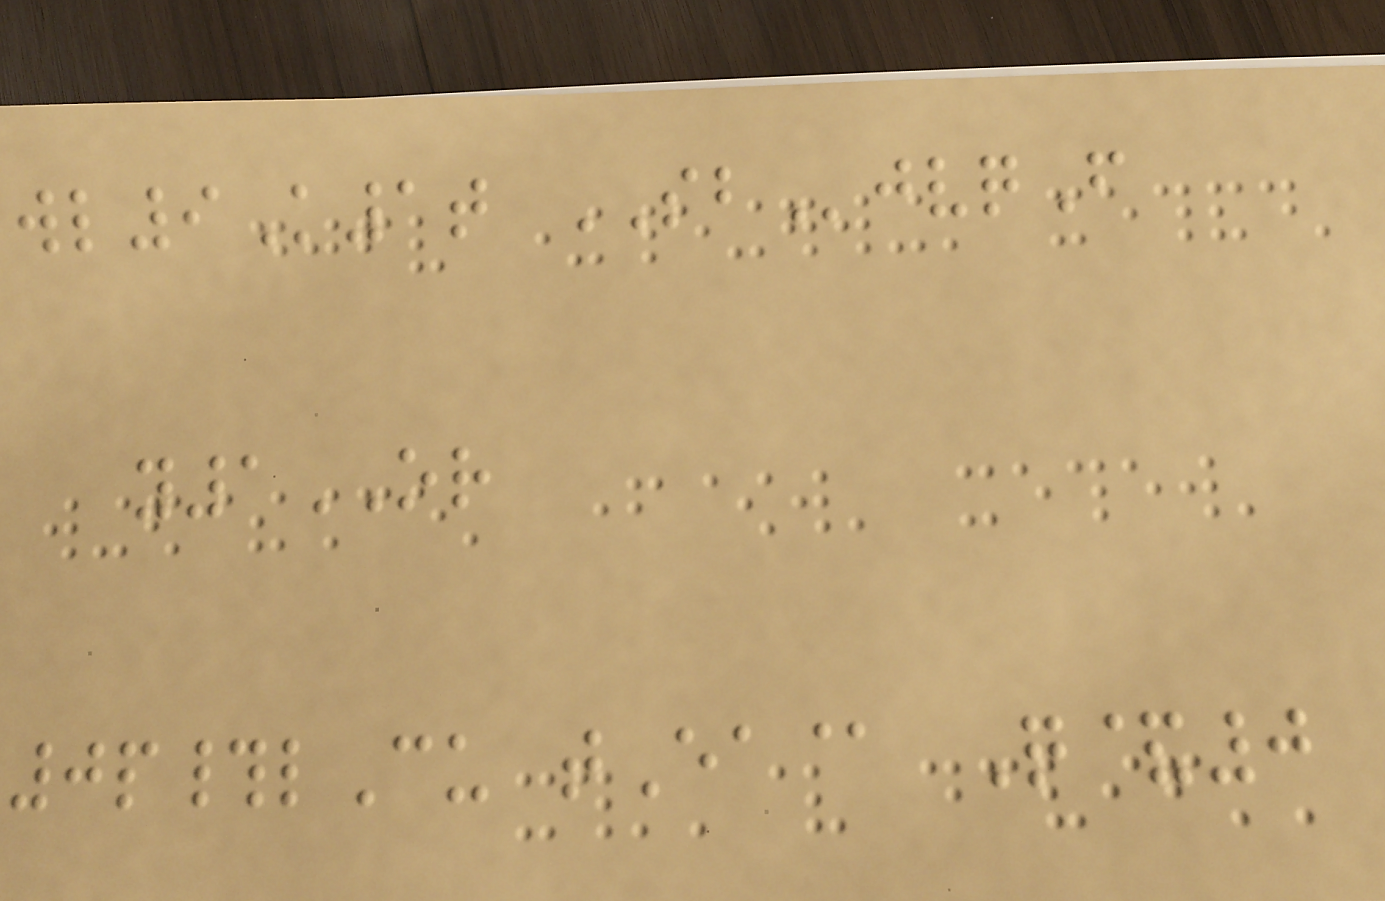wl9K1t SBjvqF
y1OR
0p#lCu tEa@ Q&0
